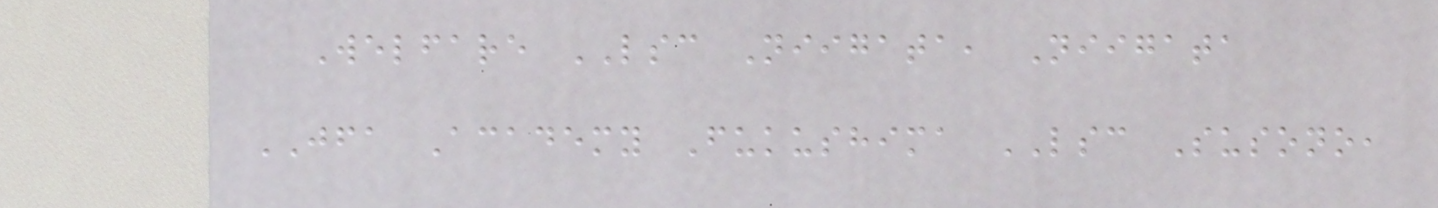Welfare LSC Niigata, Niigata
JFA Academy Fukushima LSC Susono,
